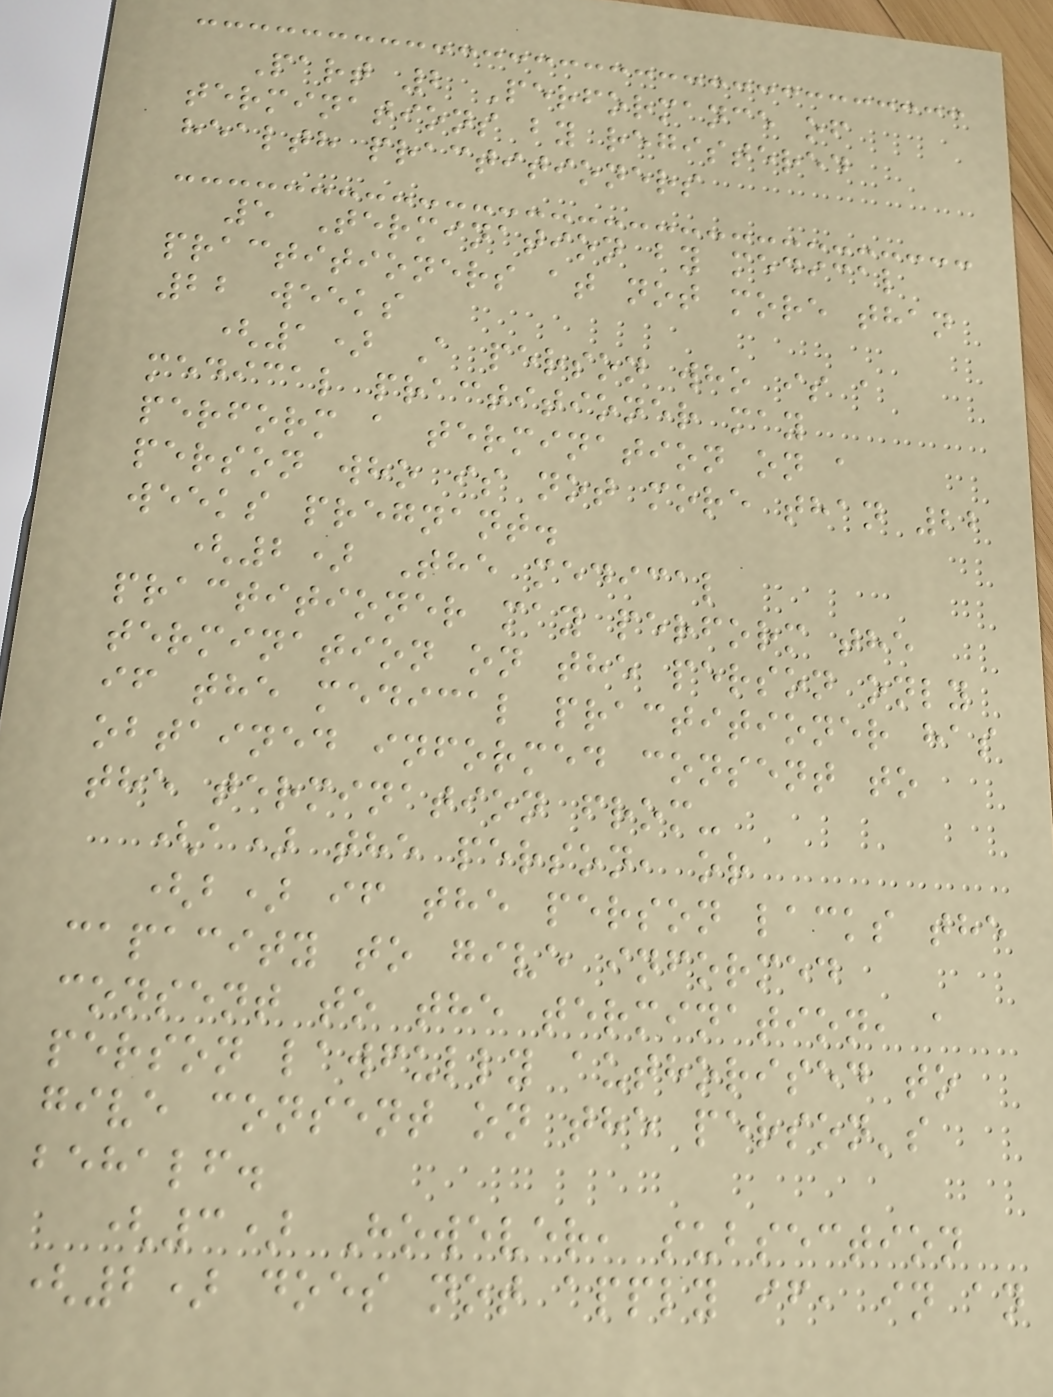Part 2 Performance of
terminations by registered
health practitioners
5 Termination by medical
practitioners at not more than
22 weeks
(1) A person who is a
medical practitioner may
perform a termination on a
person who is not more than 22
weeks pregnant.
(2) The medical
practitioner may perform the
termination on the person only
if the medical practitioner has
obtained informed consent to
the termination from-
(a) the person, or
(b) if the person lacks the
capacity to give informed
consent to the termination, a
person lawfully authorised to
give consent on the person's
behalf.
(3) However, subsection
(2) does not apply if, in an
